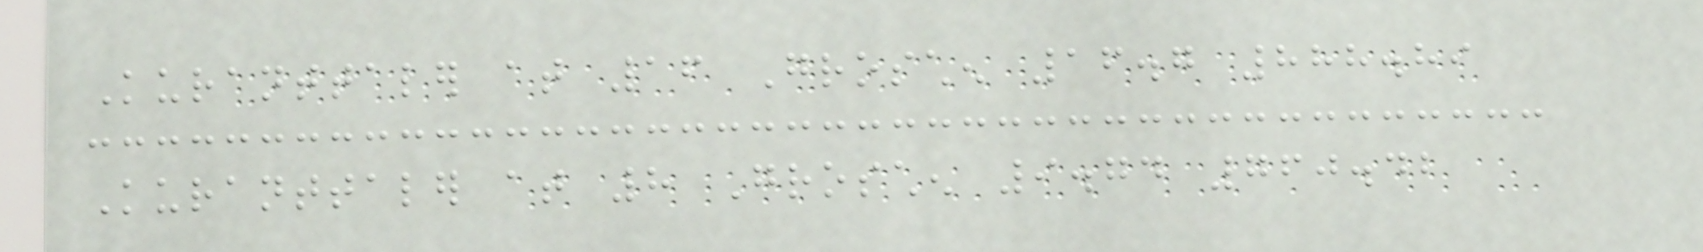Kuranttaler at 16 Groschen 16.7 888.89
Kuranttaler at 8 Groschen 9.74 760.42
